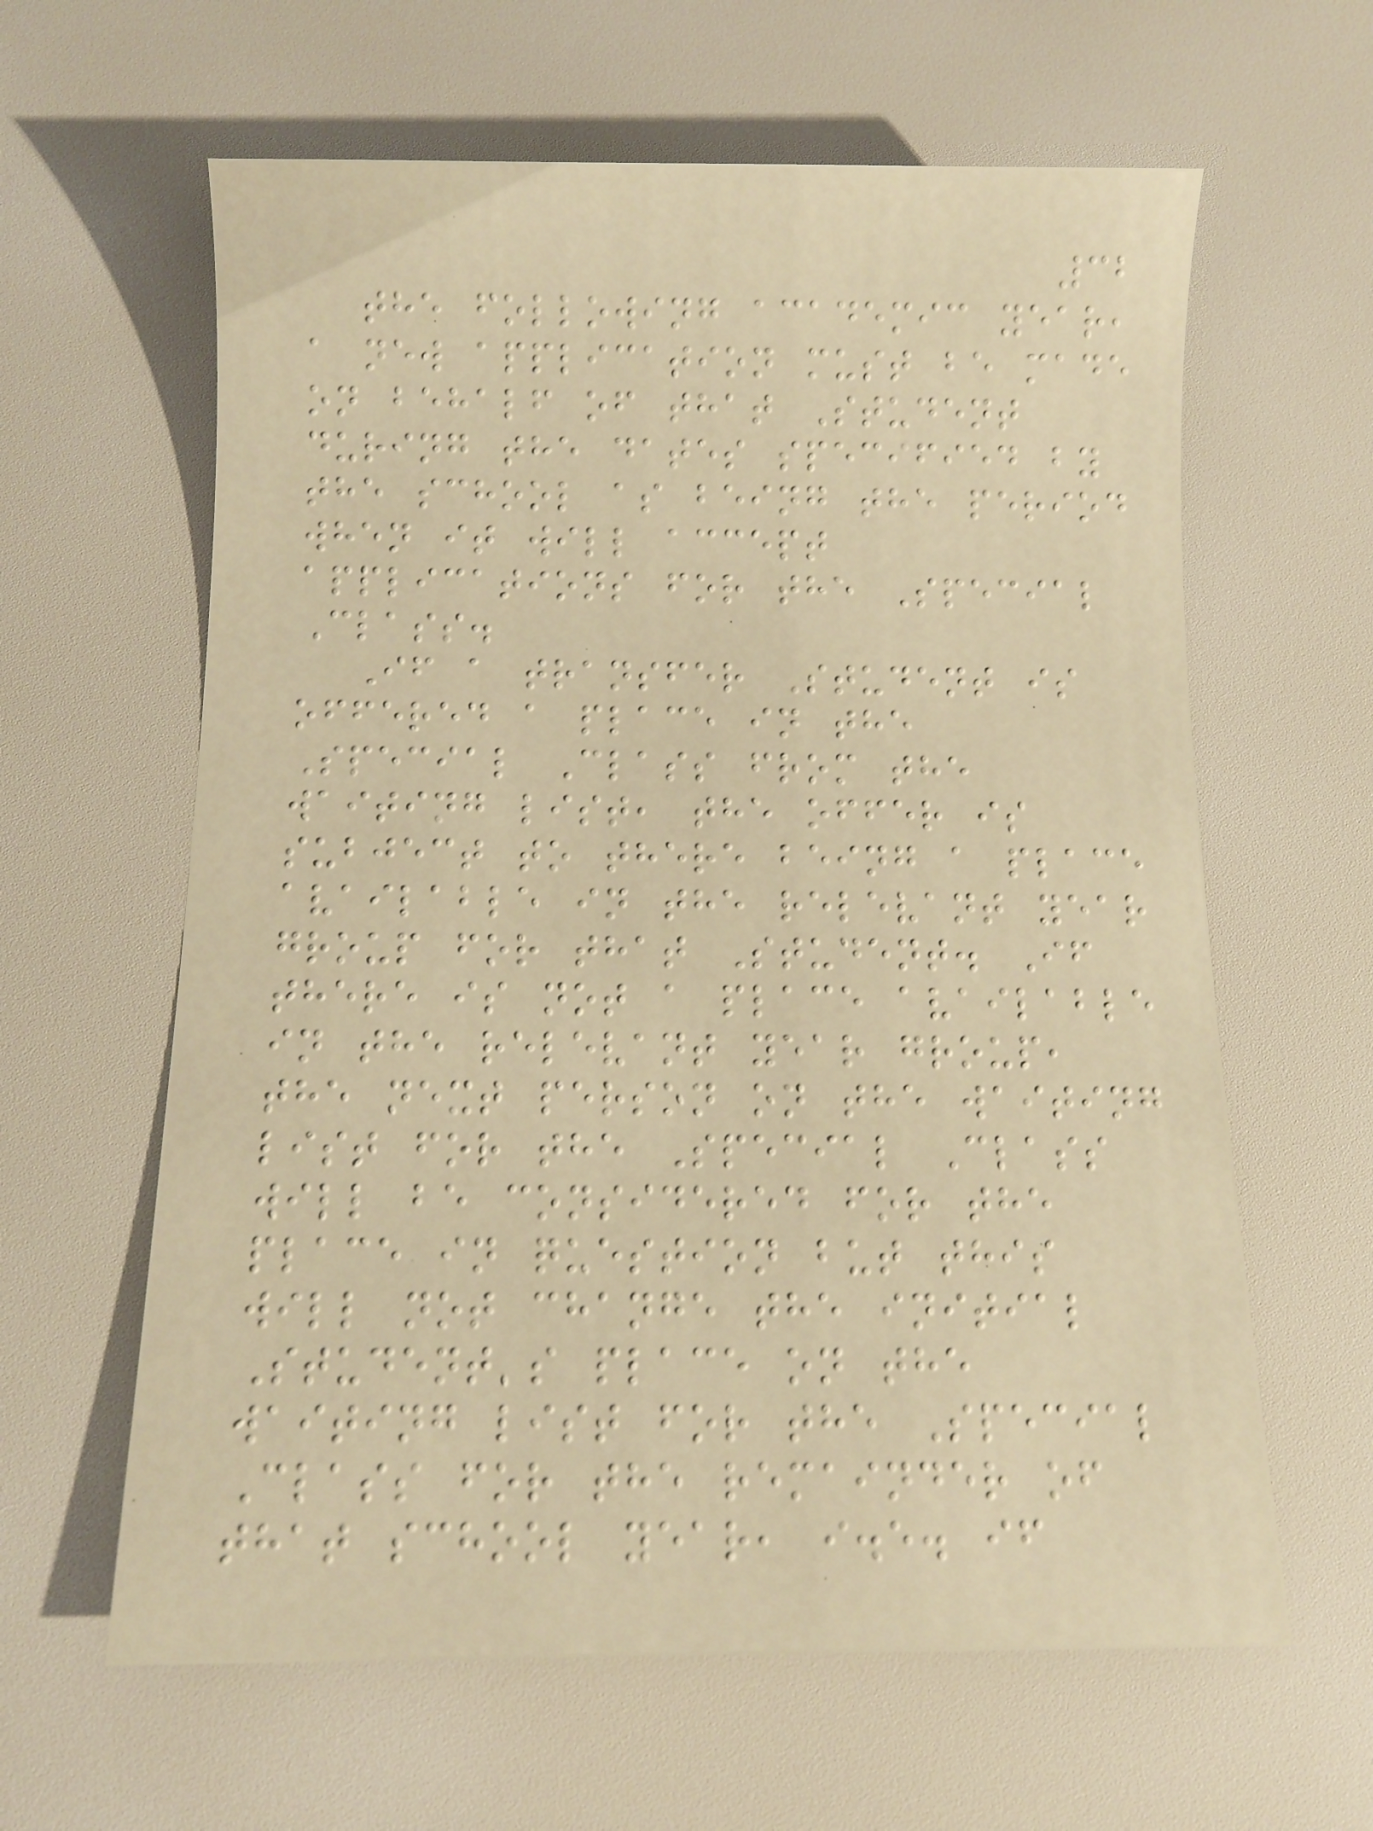32
the following academic year,
a new application must be made
on behalf of that Student
during the dates specified by
the school as being the period
when it will accept
applications for the Special
Class.
If a transfer Student is
offered a place in the
Special Class from the
waiting list, the offer is
subject to there being a place
available in the relevant year
group for that Student. If
there is not a place available
in the relevant year group,
the next person on the waiting
list for the Special Class
will be considered for the
place in question but this
will not change the initial
Student's place on the
waiting list for the Special
Class for the remainder of
that school year, i.e. if
